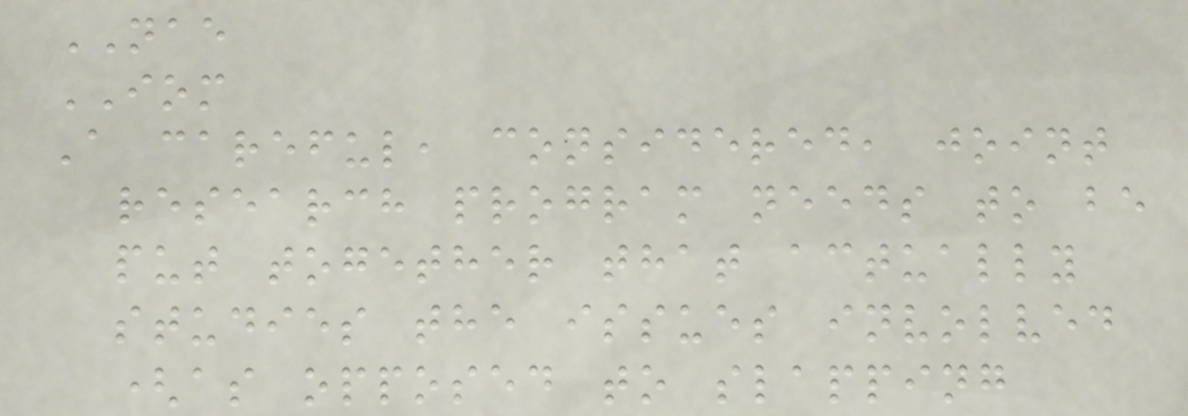NAE
IOM
A careful, considered, joint
research program needs to be
put together that actually
studies the issues involved
(as opposed to slapping
